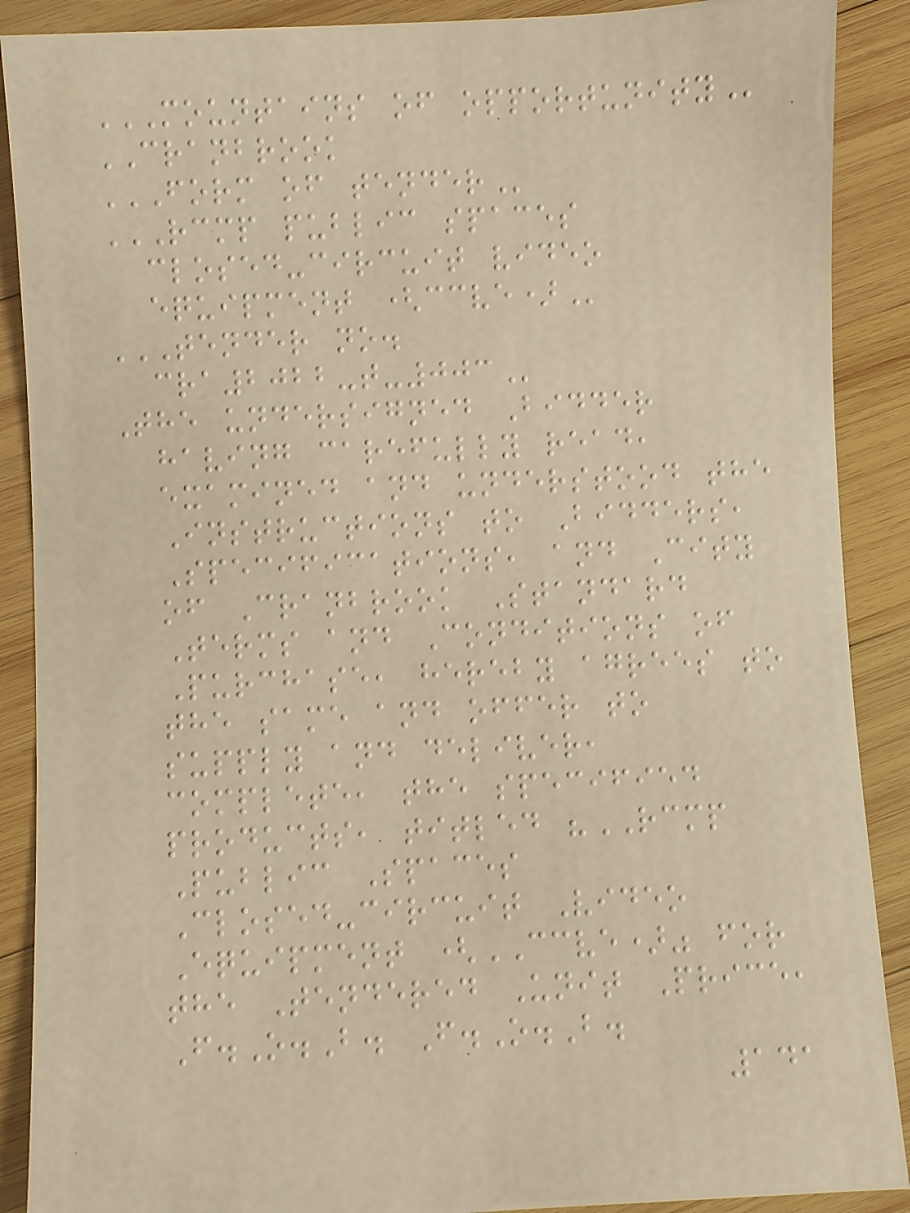MOUNTAINS OF OPPORTUNITY
CRANBROOK
FORM OF TENDER
RCMP PUBLIC SPACES
CLOSED-CIRCUIT VIDEO
EQUIPMENT (CCVE)
TENDER NO.
CRA2022-T-003
The undersigned Bidder
having carefully read,
examined and understood the
Instructions to Bidders,
Specifications, and City
of Cranbrook Standard
Terms and Conditions of
Purchase, hereby agrees to
the same and offer to
supply and deliver,
complete, the specified
products, titled "RCMP
Public Spaces
Closed-circuit Video
Equipment (CCVE)" for
the Tendered Unit Price,
F.O.B. F.O.B.
141
